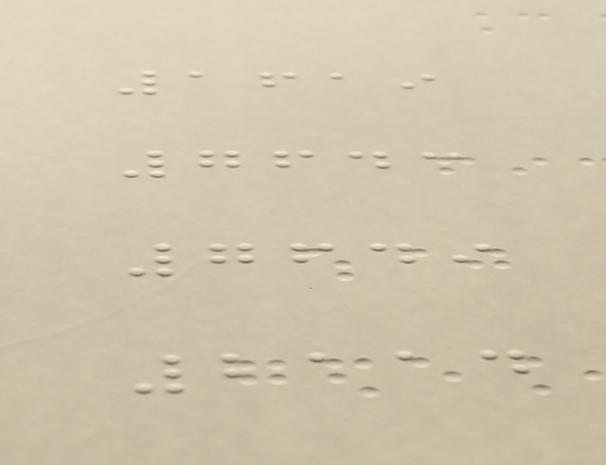1619
7643
7649
2114
